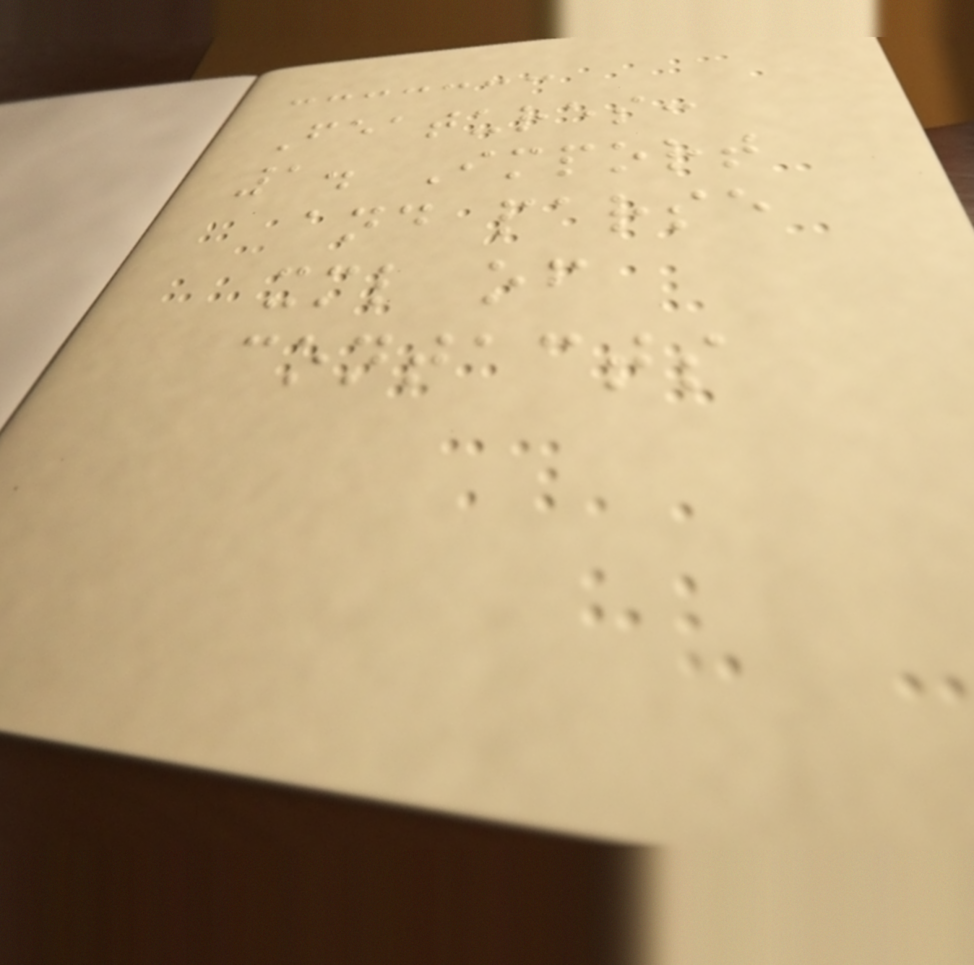Features:
1. Import
and parse
xml of
contacts
